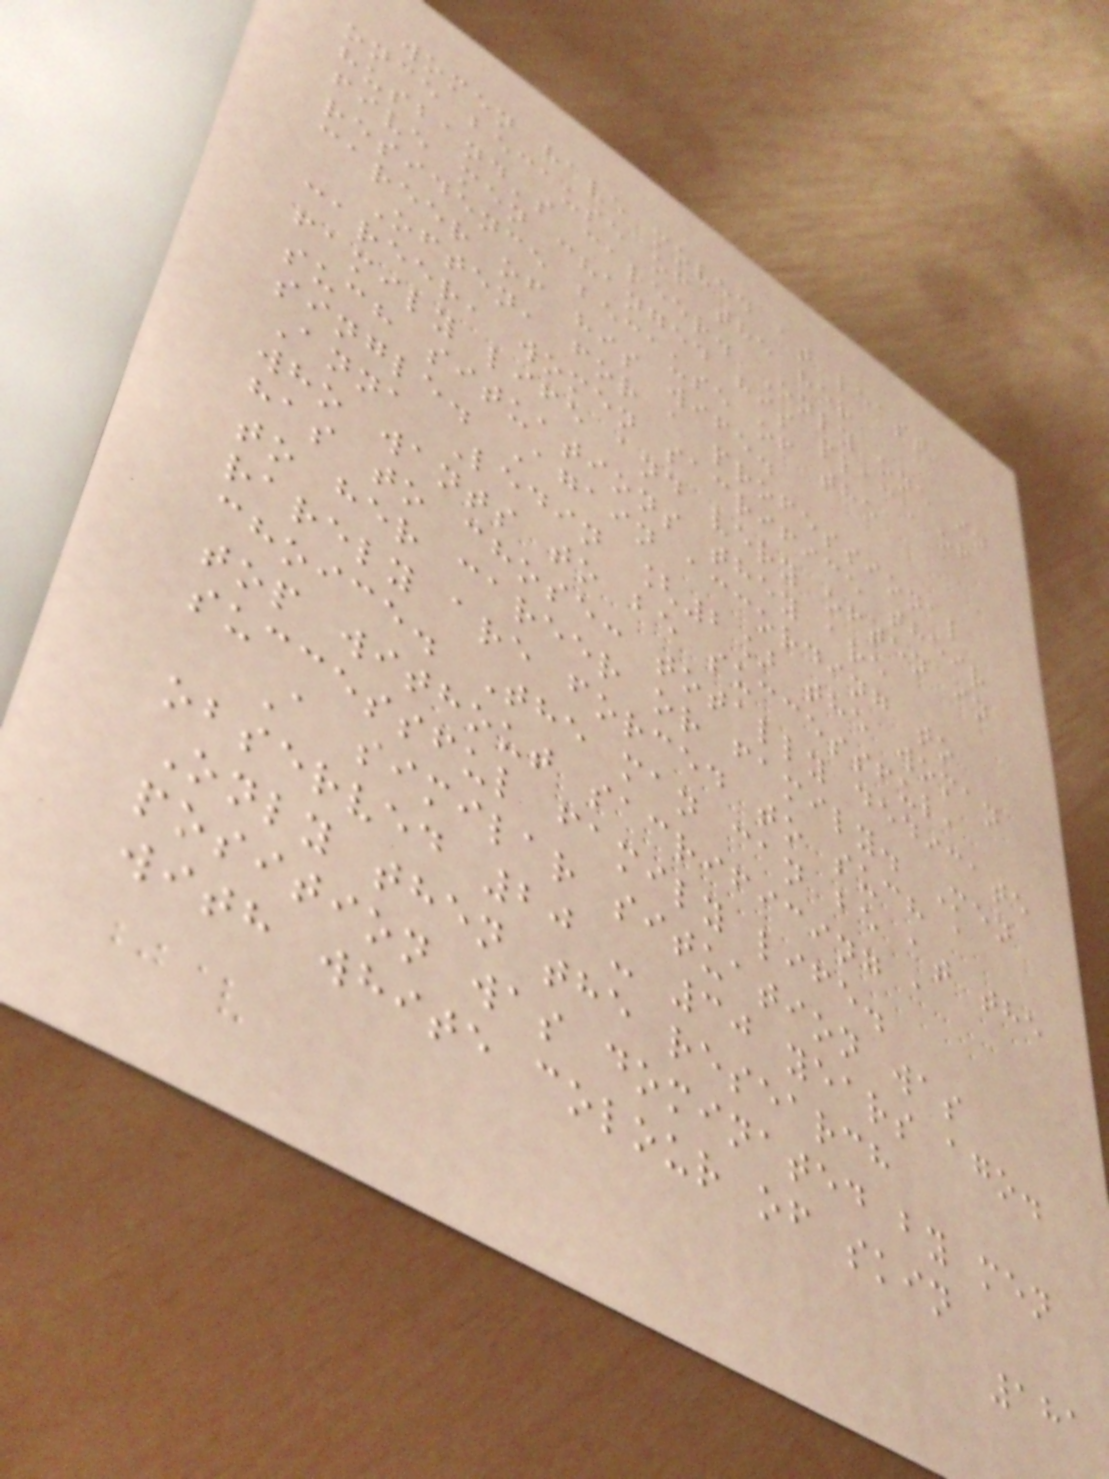women have moved at least
once because of the her
husband's career. Only one in
five men changed his place of
residence because of the
career of his wife.
Often, for a professional
career, women sacrifice their
family life and very often in
such situations they are
single. Again according to
Anna Ledin [2] the woman
who wants to be successful,
has to chose: totally dedicate
to her career or family. Men
rarely are forced to such a
choice. The man can be at the
top without sacrificing a
successful family life.
A similar situation was
observed 20 - 30 years ago.
Only then the research
position was dominated by men
with white colour of skin
181
